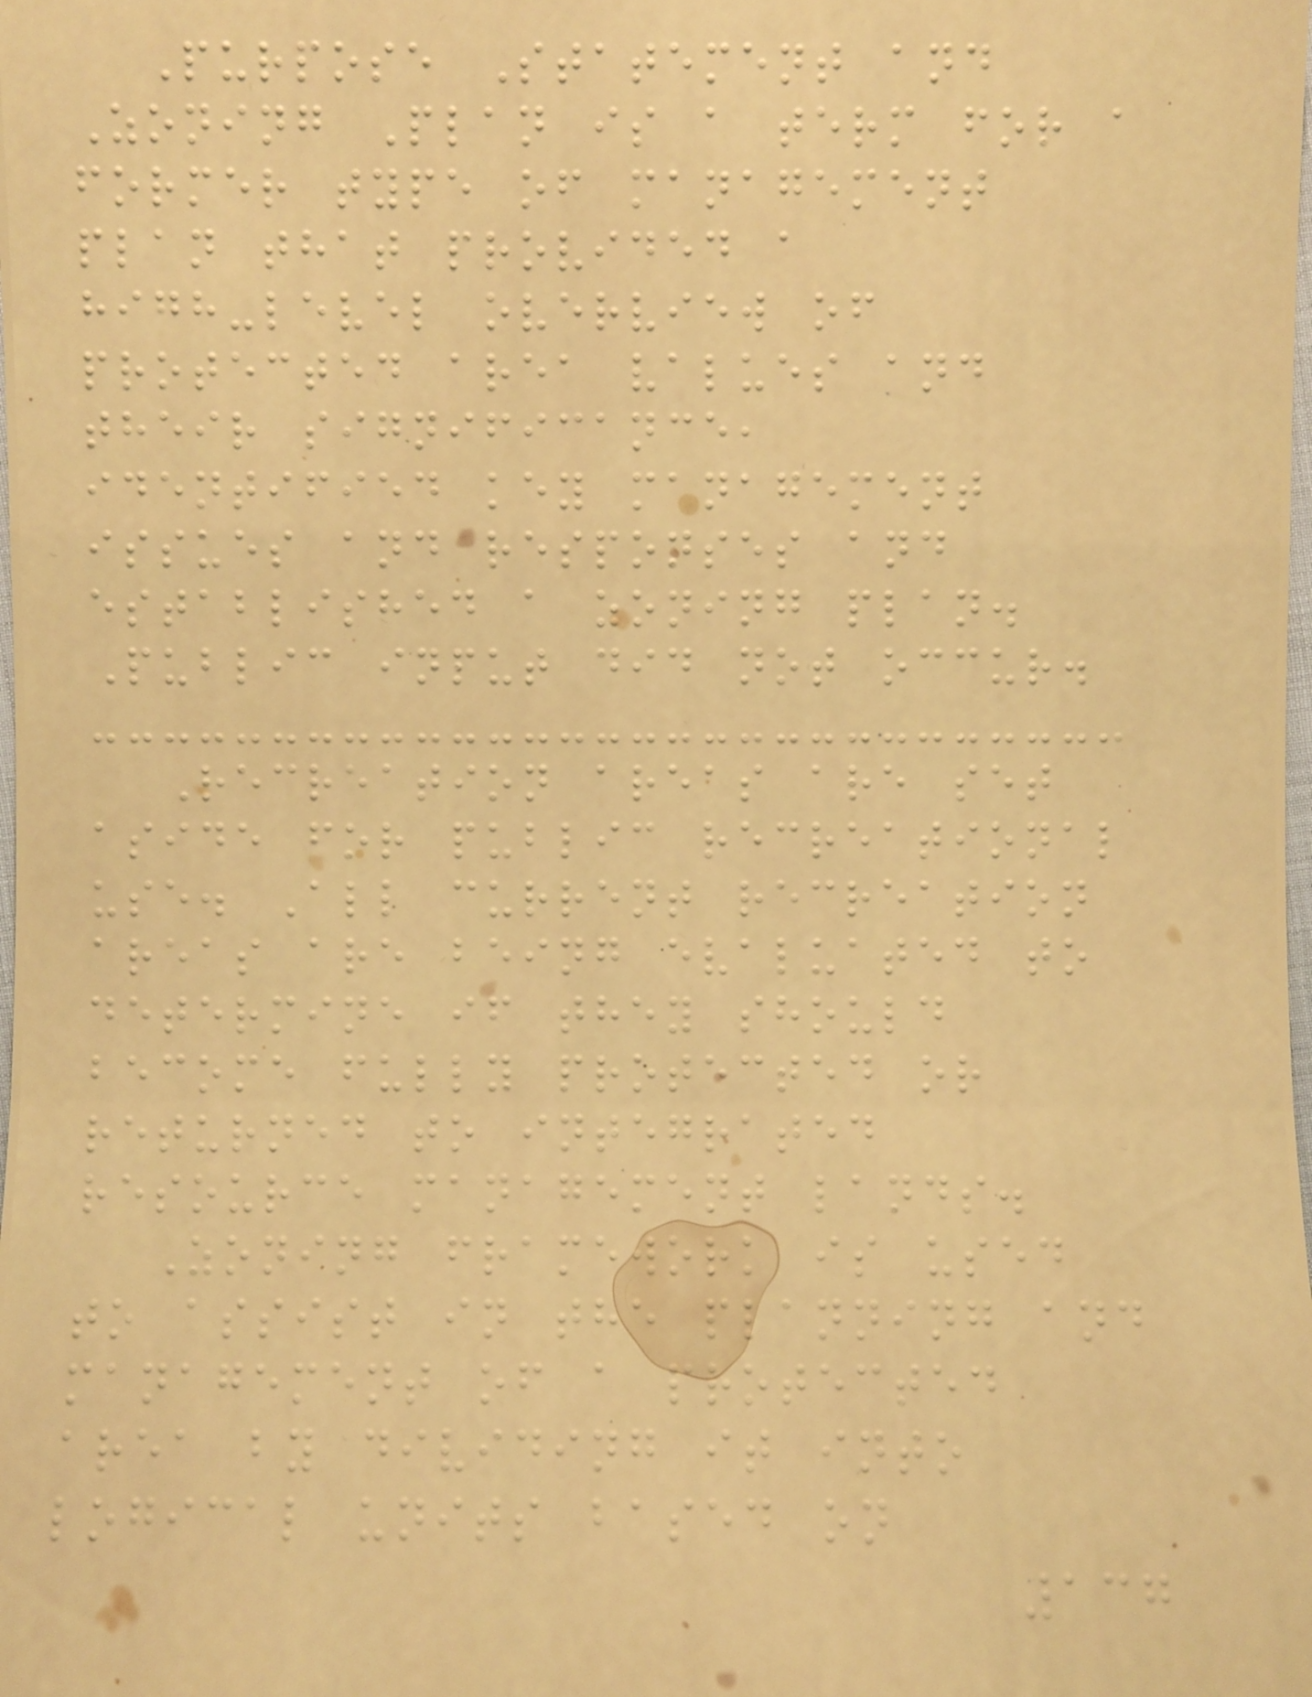Purpose Statement and
Zoning Plan is a term for a
former type of management
plan that provided a
high-level overview of
protected area values and
their significance,
identified key management
issues and responses and
established a zoning plan.
Public input did not occur.
Recreation areas are set
aside for public recreational
use. All current recreation
areas are being evaluated to
determine if they should
become fully protected or
returned to integrated
resource management lands.
Zoning framework is used
to assist in the planning and
management of a protected
area by dividing it into
logical units based on
137
